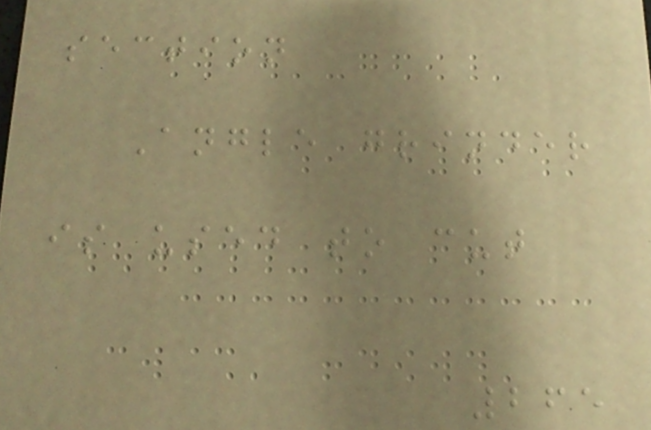section
Angle grinder
is used to cut
265
